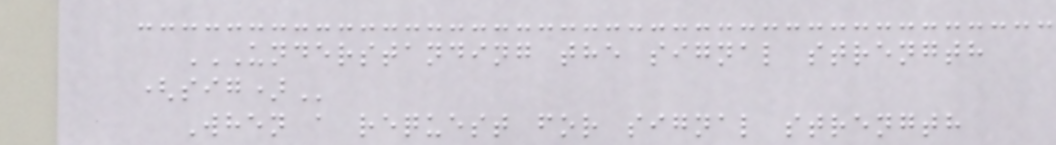UNDERSTANDING THE SIGNAL STRENGTH
(SIG)
When a request for signal strength
